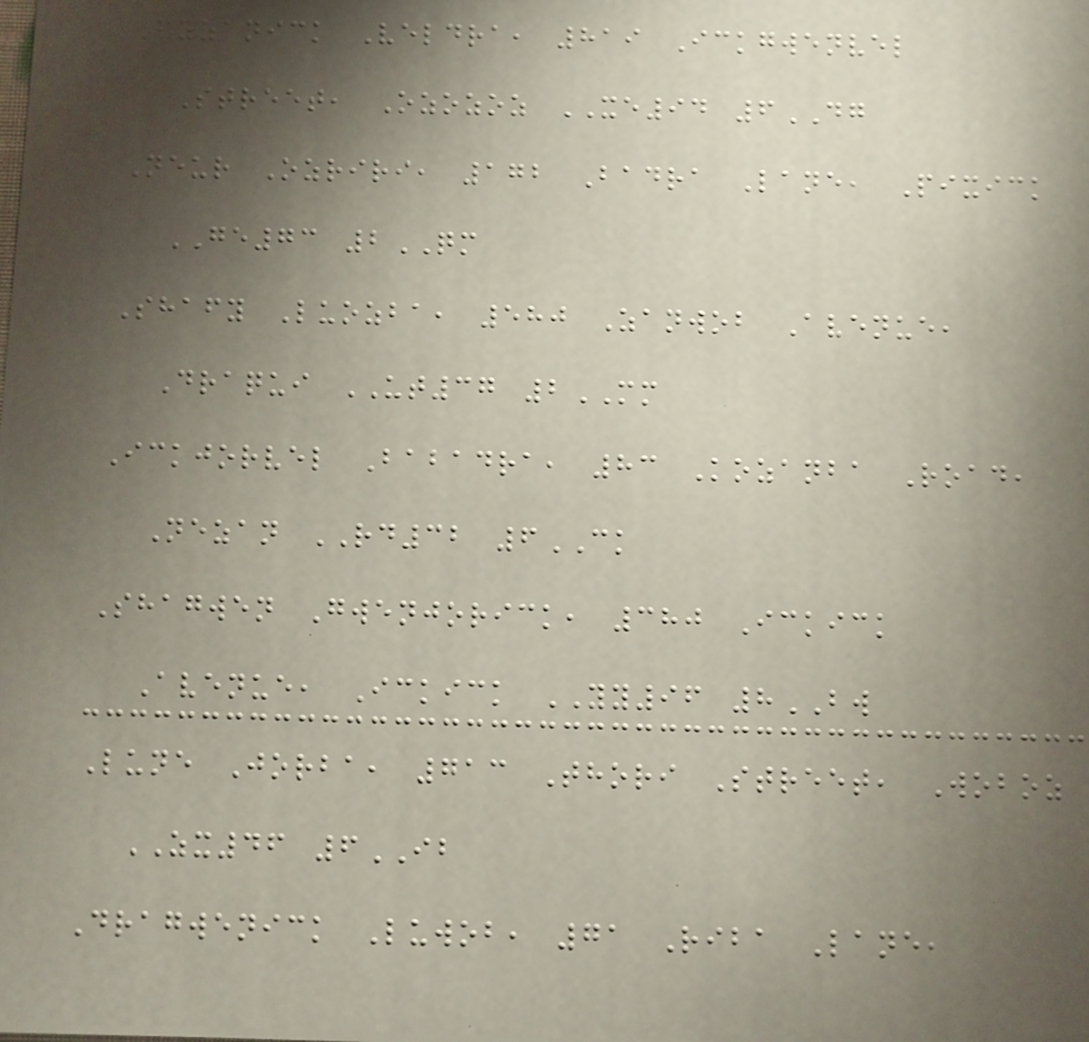Fyzanick Veldra, 819 Ickgwenvel
Street, Ozozoz XE94 6DG
Neur Ozriri, 172 Badra Lane, Pixick
GE73 2QM
Shafy Luozba, 580 Zanwob Avenue,
Draqui UT37 2MM
Ickjorvel Babadra, 83 Kozanba Road,
Nezan RD32 6CK
Shagwen Gwenjorick, 380 Ickick
Avenue, Ickick YY96 8BW
Lune Jorba, 713 Thori Street, Woboz
ZX46 6IB
Dragwenick Luwob, 71 Riba Lane,
